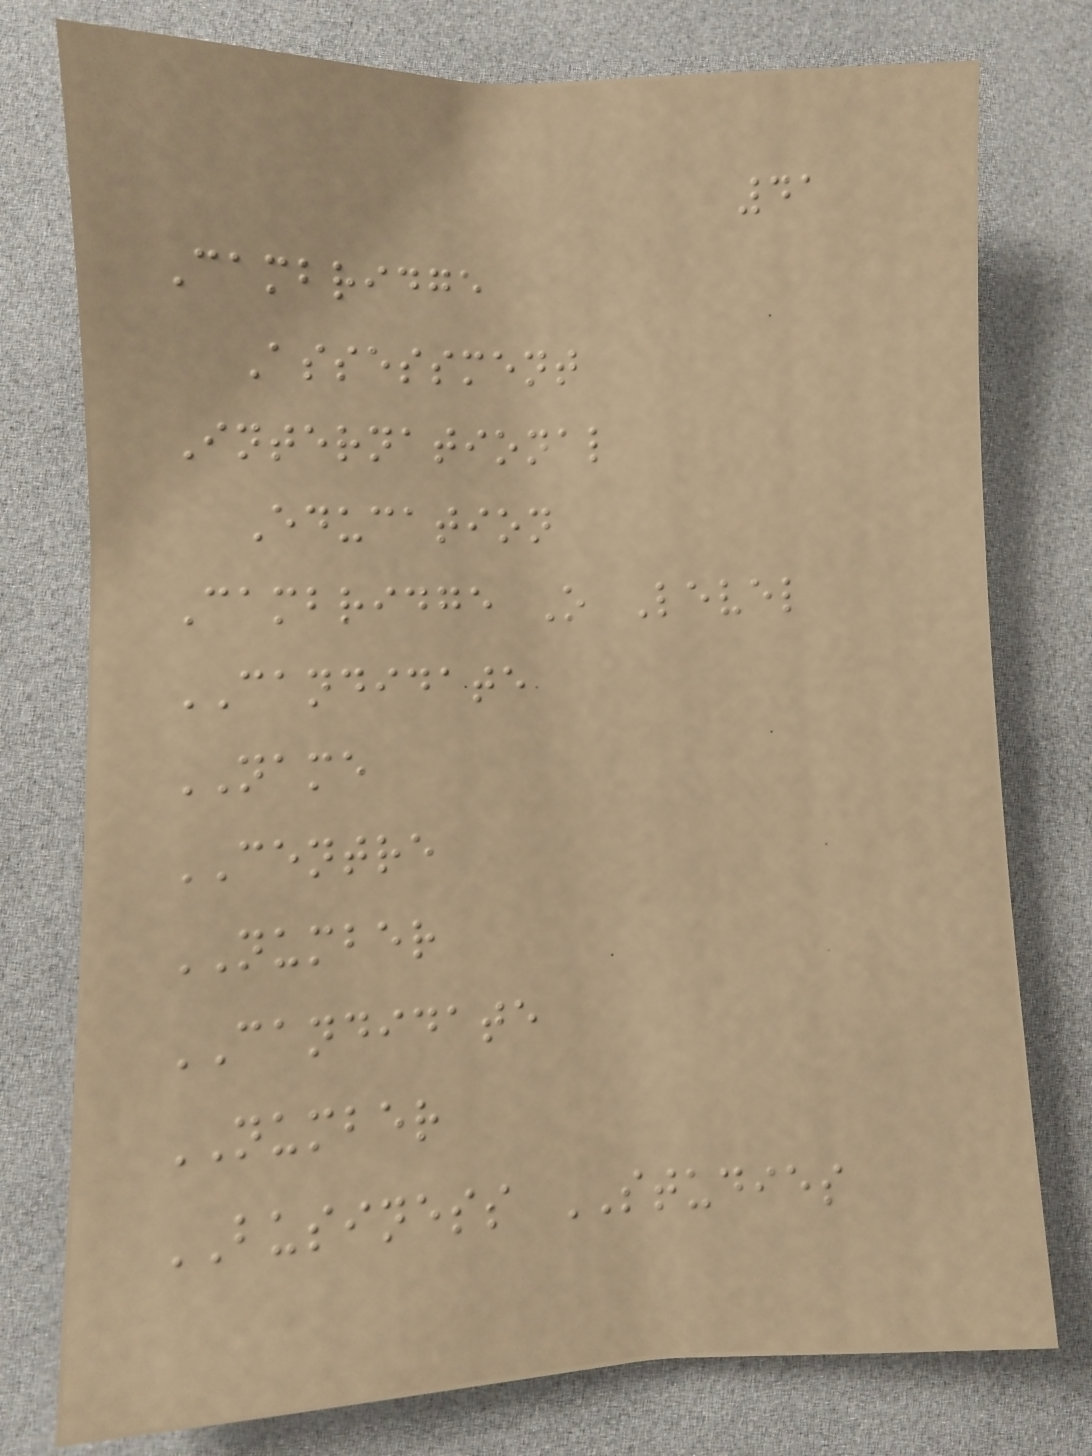41
Cambridge
Assessment
International
Education
Cambridge O Level
CANDIDATE
NAME
CENTRE
NUMBER
CANDIDATE
NUMBER
BUSINESS STUDIES
